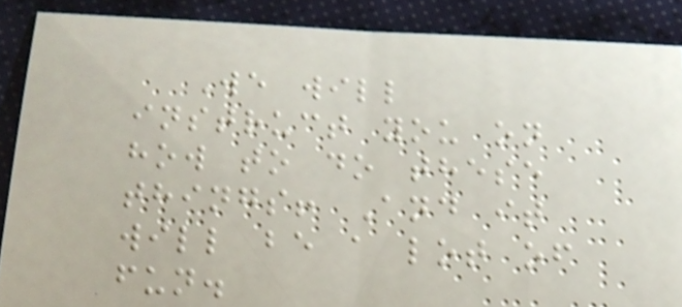We will
instruct you on
how to do these
things! And it
will be a lot of
fun.
